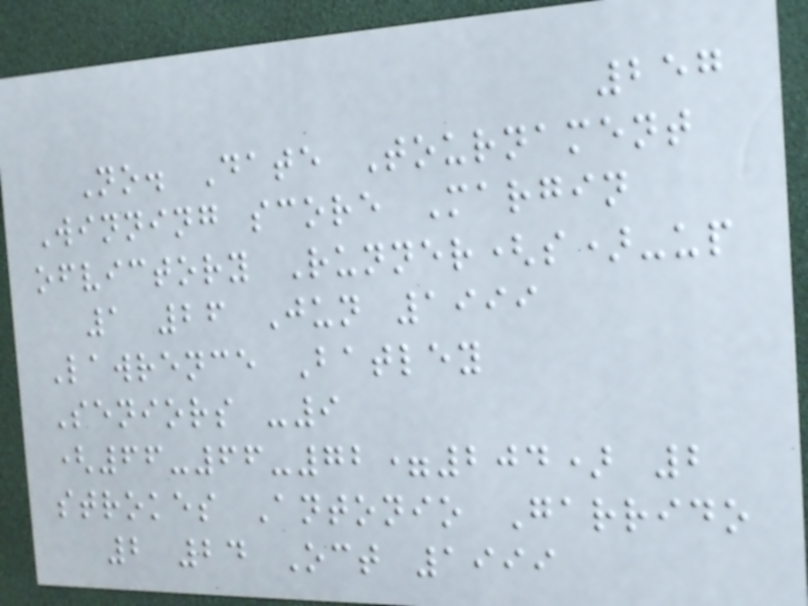257
No. Date Tournament
Winning score Margin
ofvictory Runner(s)-up
1 26 Jun 1999
Lawrence Batley
Seniors -9
(66-66-72=204) 2
strokes Antonio Garrido
2 24 Oct 1999
